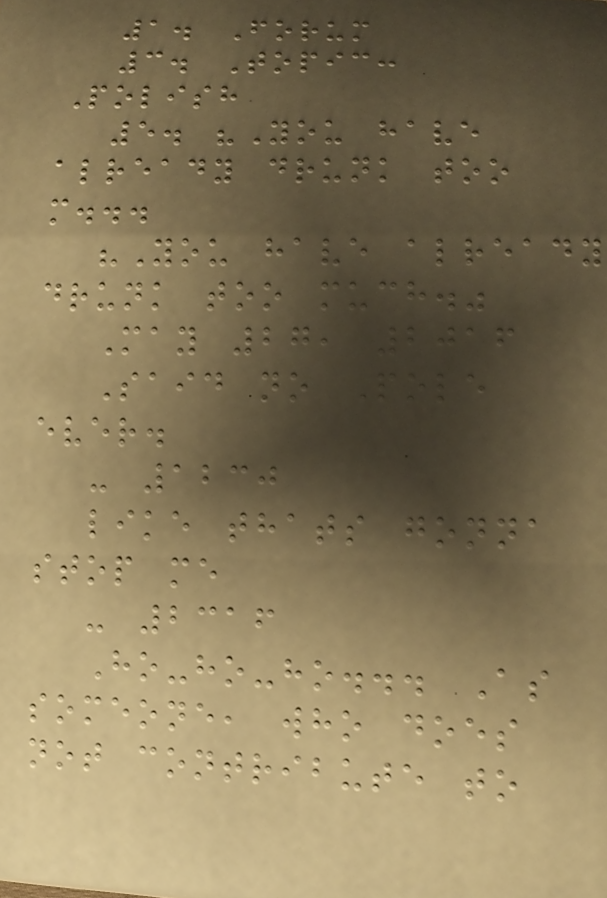1. Forum
3. Topic:
Polish
5. "You have
already drunk too
m...
"You have already
drunk too much."
May 27, 2016
Said no Pole
ever.
- 1230
like thats gonna
stop me
- 2316
Ho-ho-ho... As
someone, who does
not contribute to
